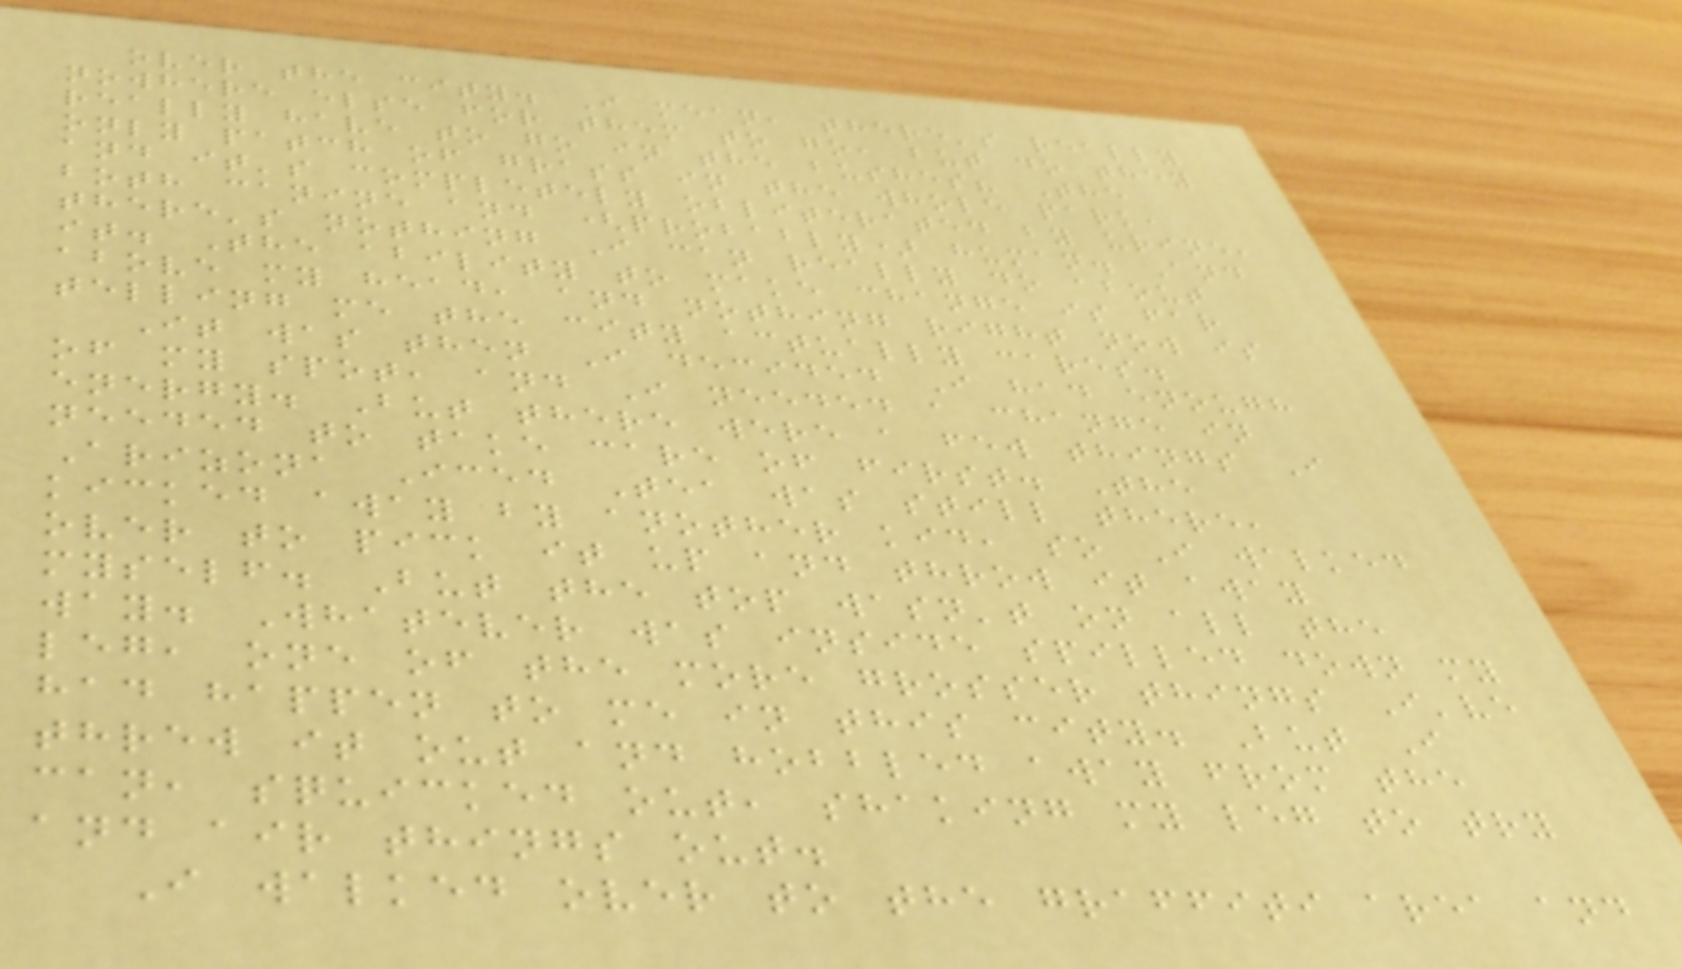over the city. I mean, there's really
nowhere else for them to go, but do they
really have to go in the bushes? The
only patch of grass in the whole park,
and it's completely obliterated by urine,
both canine and (probably) human. And
there's nothing I can really do about
it. The ability to make change is far
above my head, and nothing right now is
telling me the city actually cares.
It was then I decided I had enough
of my spot, and I needed a change in
energy. But there were a few things I
needed to take care of first. The
Arizona Iced Tea was still there,
kicked away by another kid, so I walked
over to pick it up and throw it away
myself. But the top wasn't on all the
way. Whatever was inside spilled down my
leg, one of the more grosser things I've
had happen to me in this city. But I
threw it out and hobbled away from the
can, squicked out, shaking my leg to try
and air things out.
I walked over to the graffiti area and
